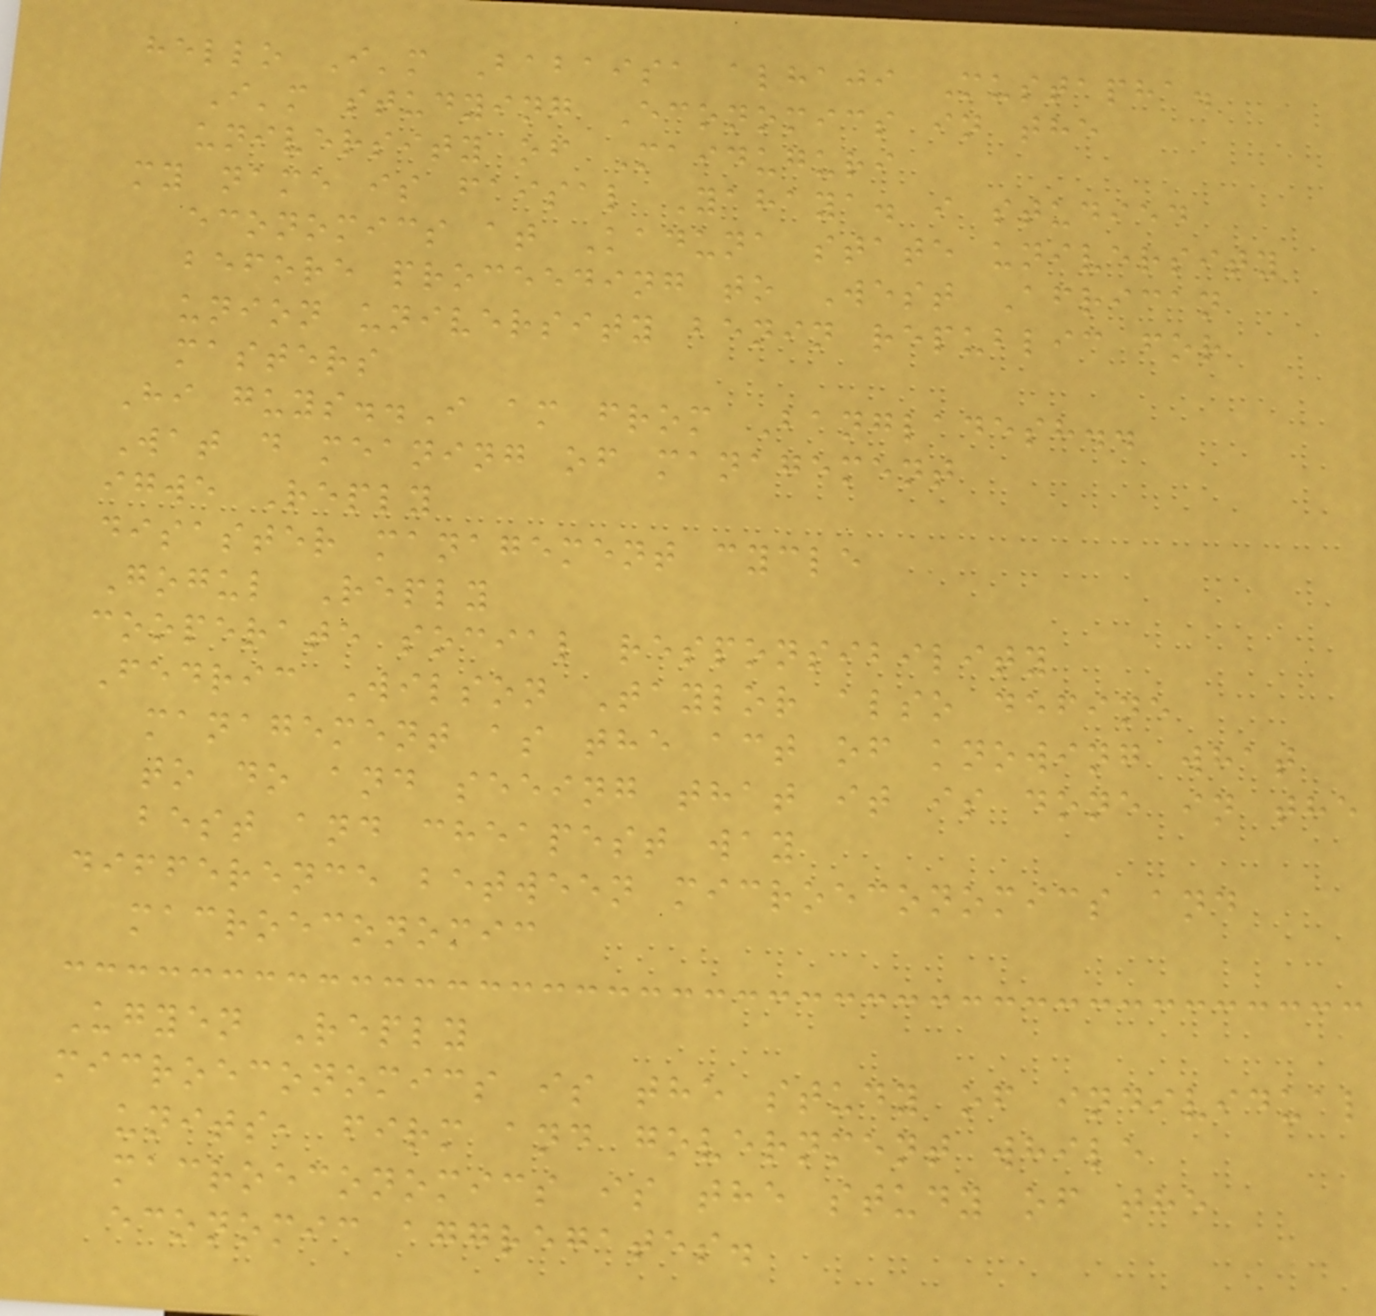hello I'm Babaisa alhaji Mustapha.
I'm studying Economics in the
university of Maiduguri
my name is faisal Yahaya. i studied
economics at Kaduna state university
before proceeding to West African
union university benin republic for
masters
Hi guys..I am from Bangladesh..
Wat d meaning of management
igwe Reply
disaster management cycle
Gogul Reply
cooperate social responsibility
Fedric Wilson Taylor also define
management as the act of knowing what
to do and seeing that it is done in the
best and cheapest way
difference between microeconomics and
macroeconomic
Ugyen Reply
microeconomics is the study of individual
units, firm and government while
macroeconomics is the study of the
economic aggregates.
